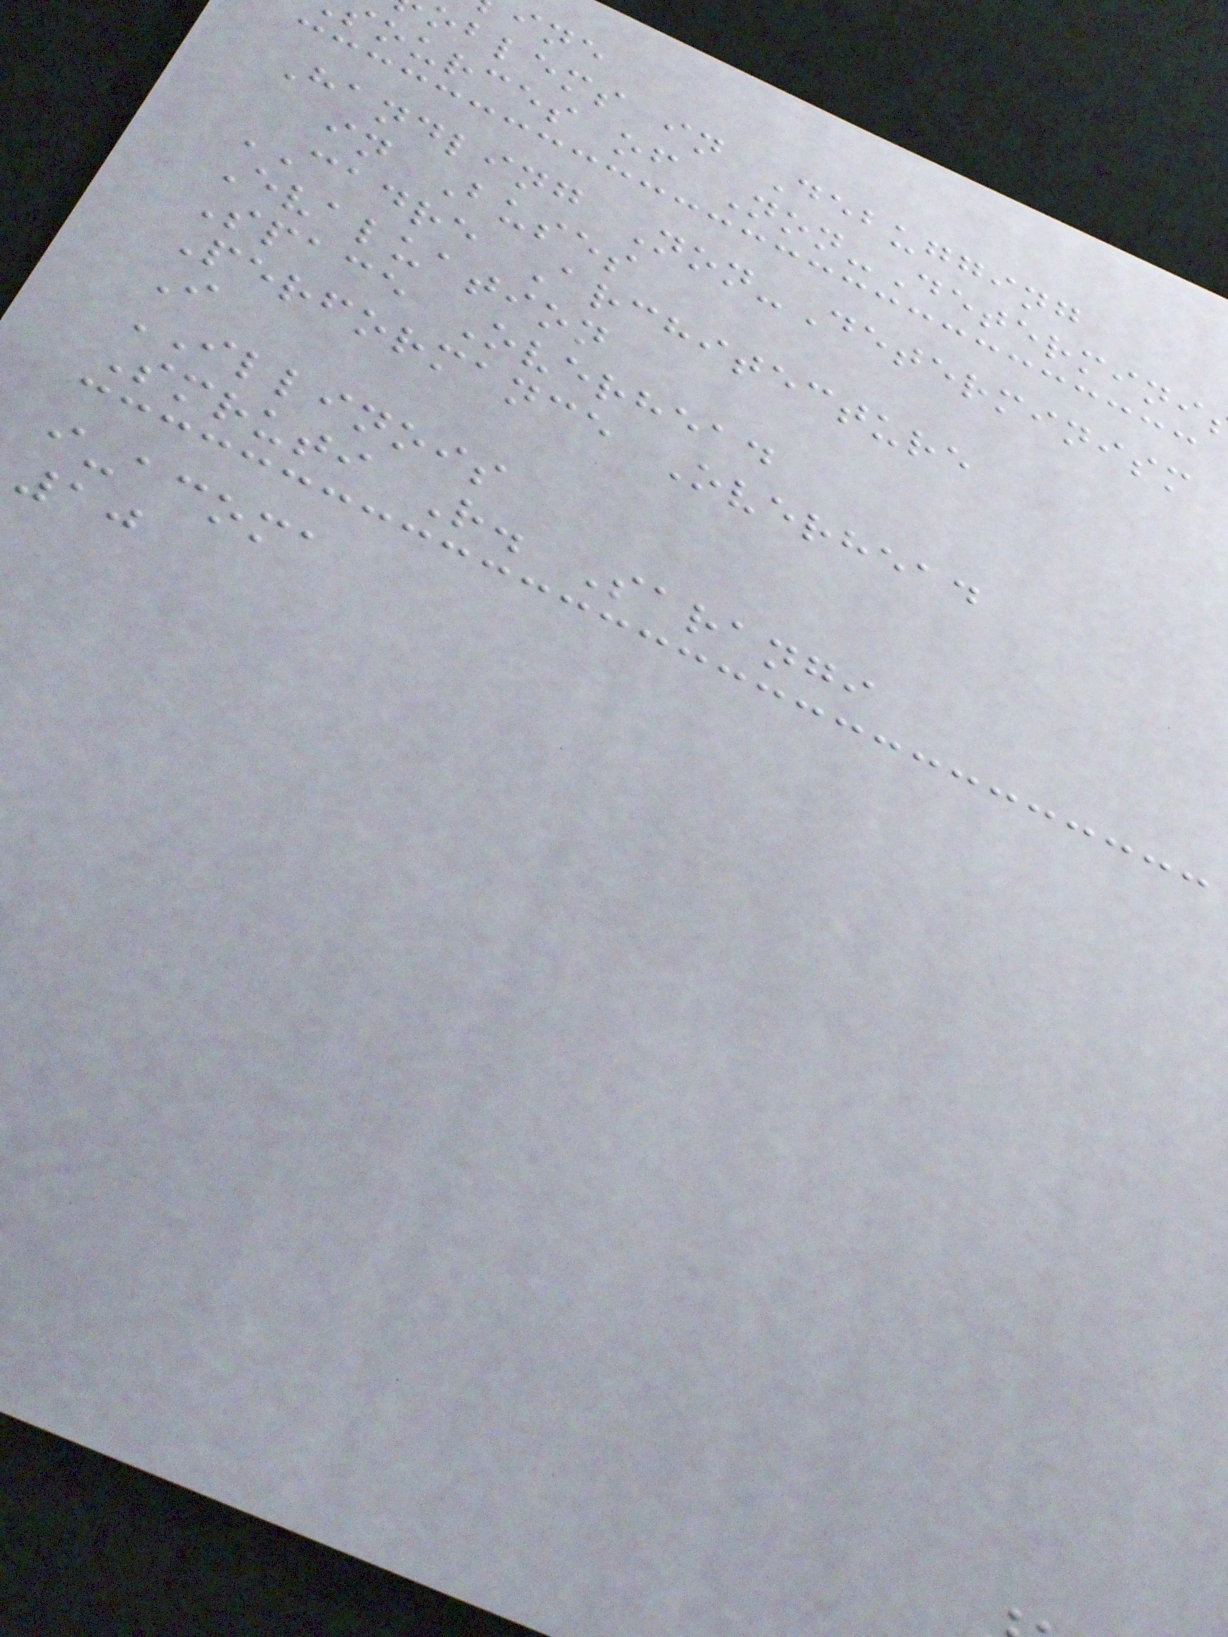oblems in Debugging
sources of Non-Determini
Handling Non-Determinism
in Buses
CADRE Architecture
Evaluation
Space Overhead
Performance Overhead
I
ILLINOIS
Smruti R. Sarangi
i-acoma
10
